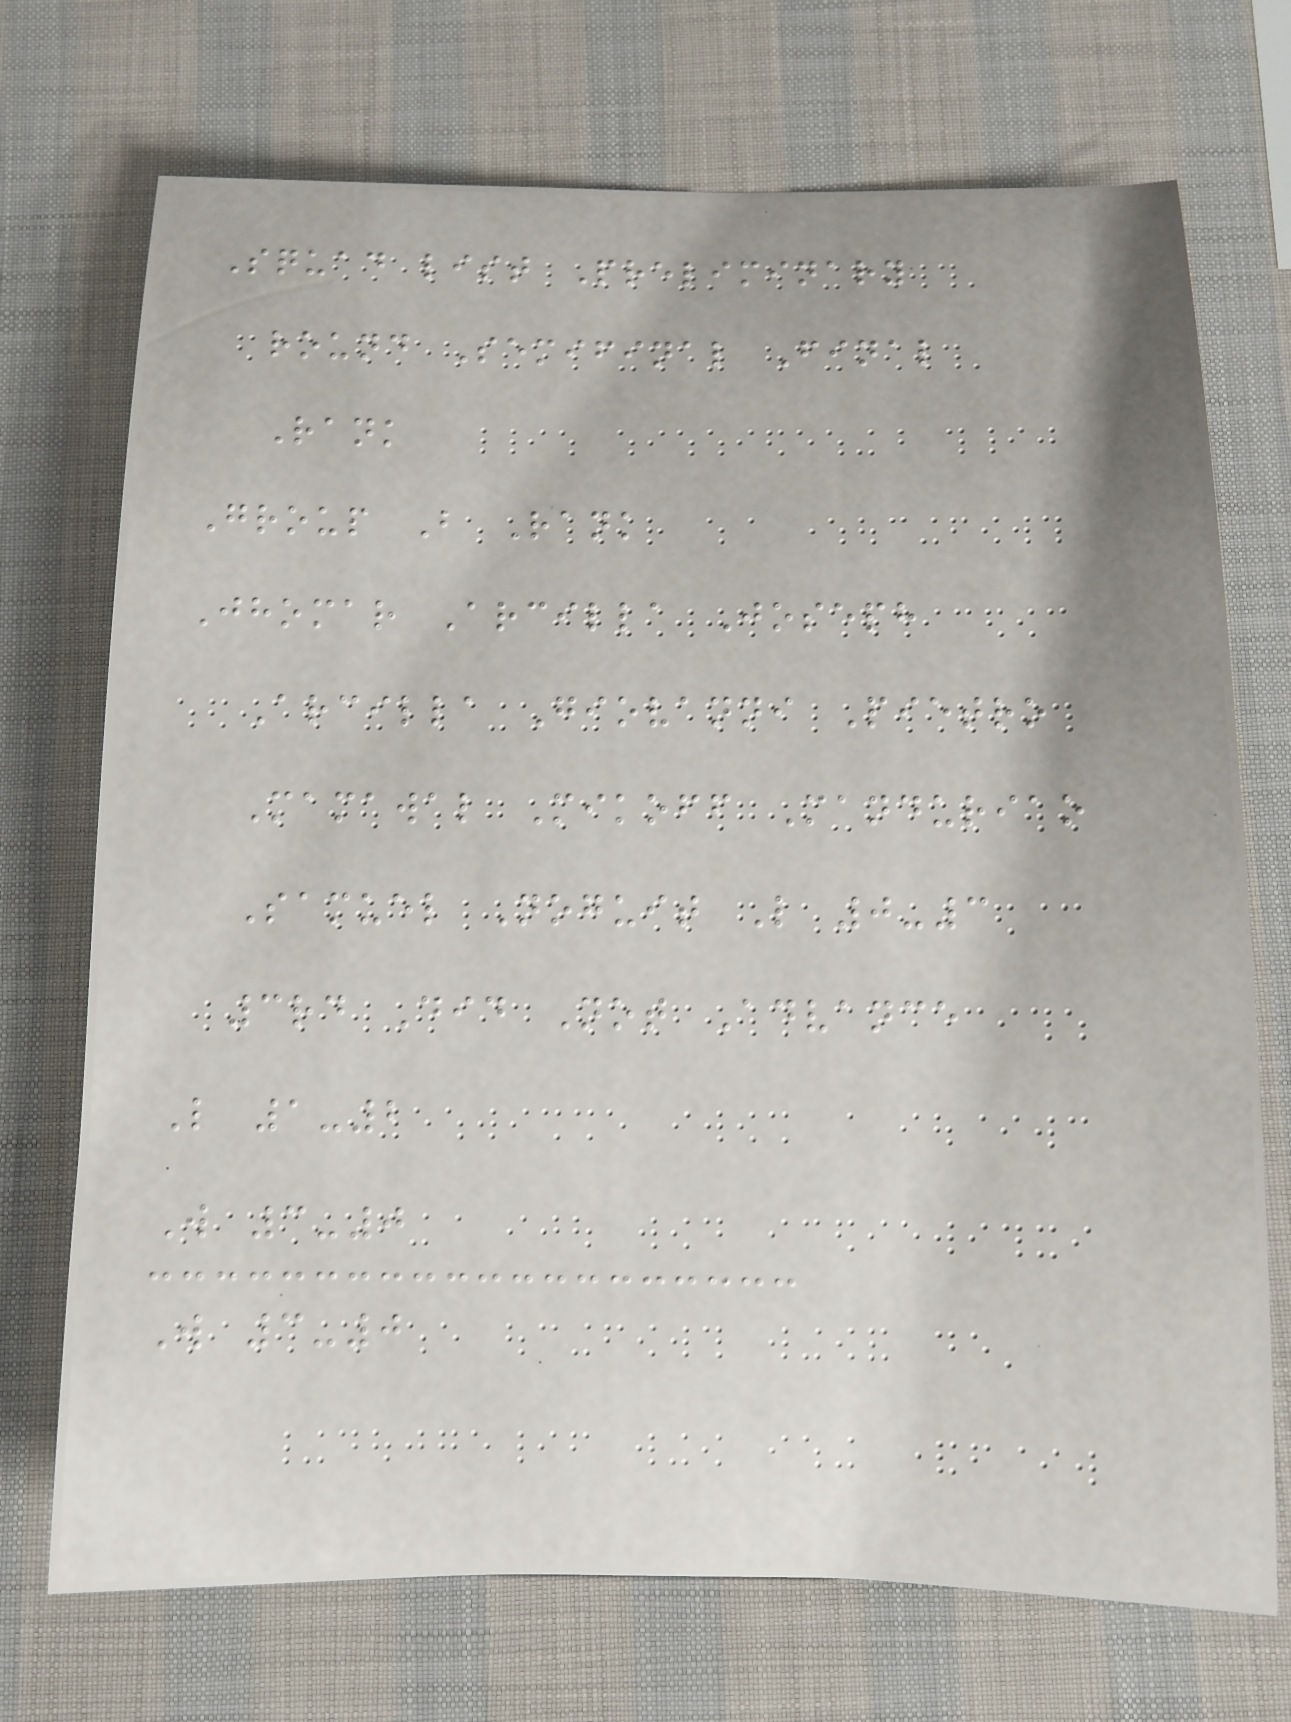Squad list Preliminary
round Semifinal Final
Rank
Group B Rank
Jhomar Arcilla Joseph
Arcilla Giovanni Pietro
Mamawal Mikoff Manduriao
Samuel Noguit L 0-3
3rd Did Not Advance
L 1-2
W 3-0
W 3-0
